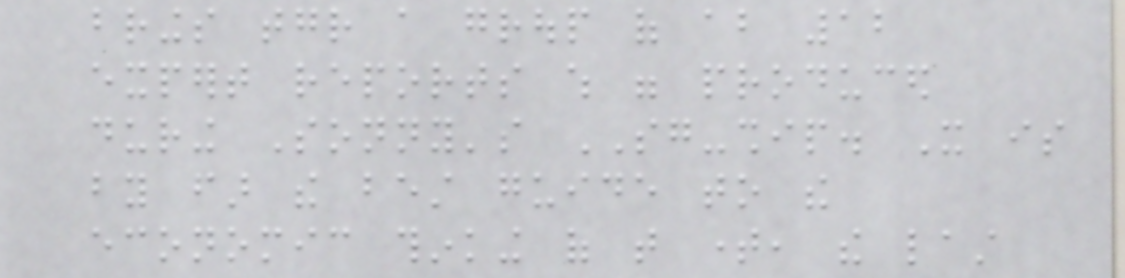brings together a group of about 12
expert reports which were produced
during Sonny's SG-ship. It is
by far the best guide to the
economic thinking of that time, the last
